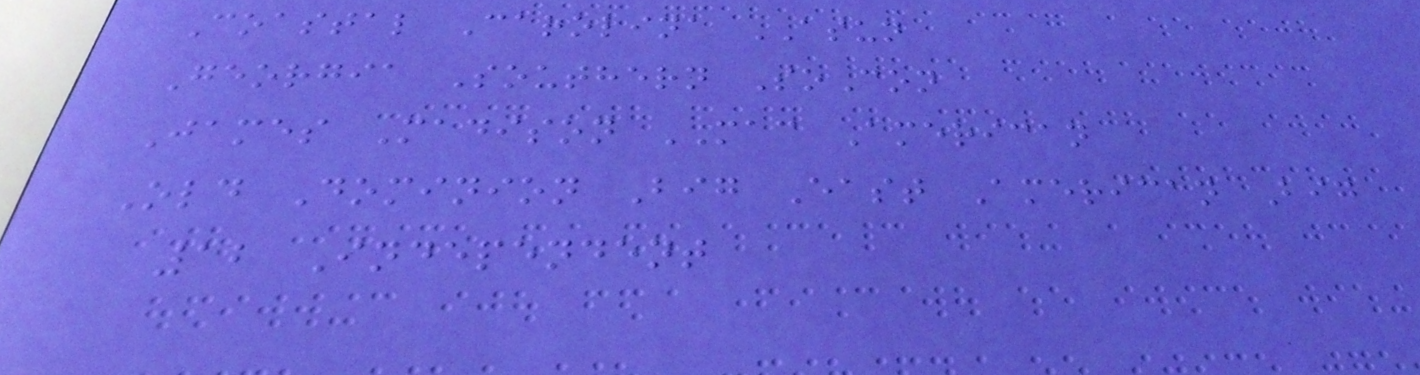Coastal Carolina ASUN
Georgia Southern SoCon
James Madison MAC American
Old Dominion Big East American Big
12 Independent
